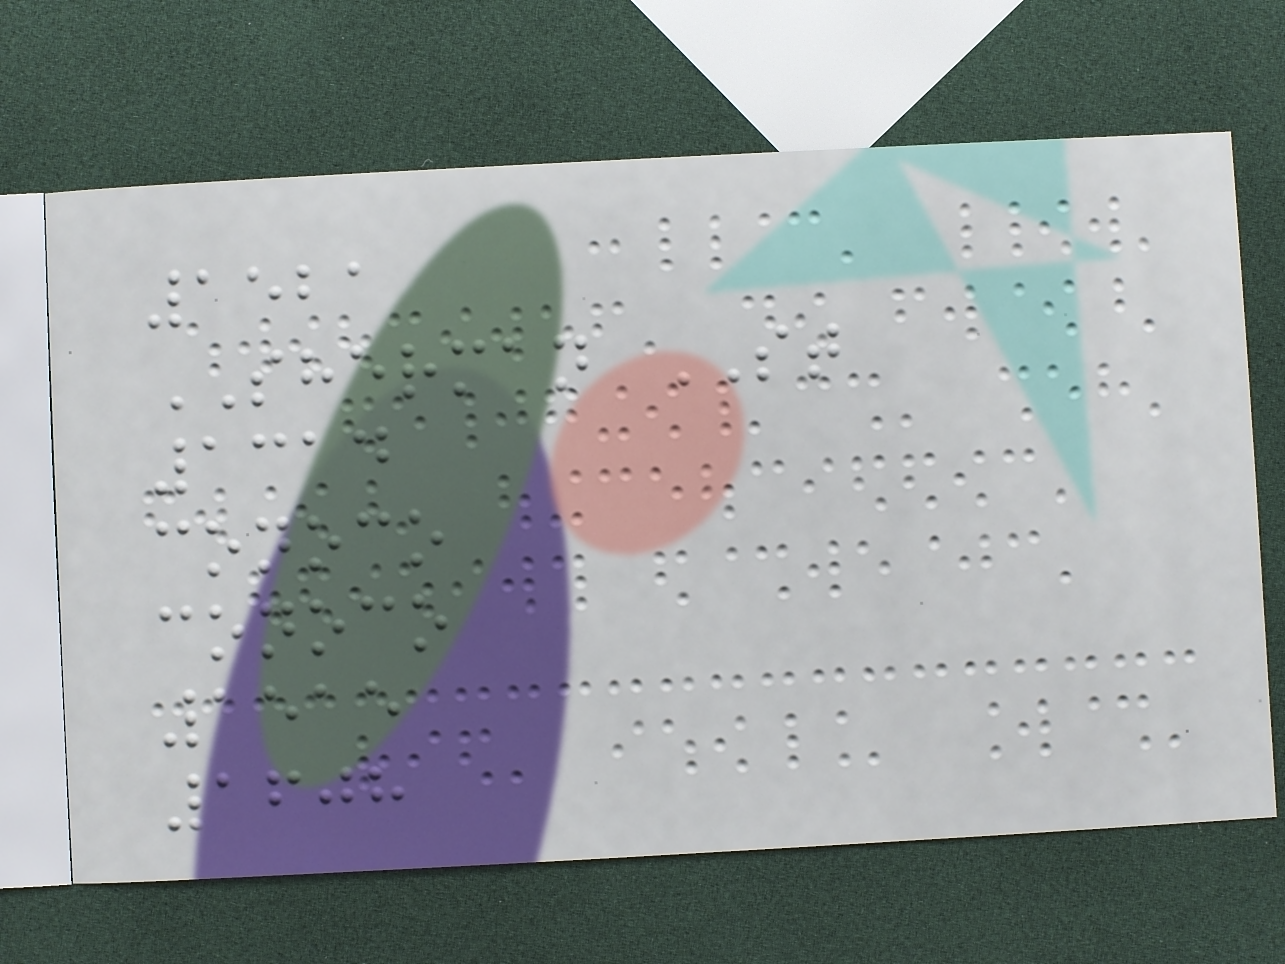1521
SHERMAN ST
1314
conoco
conoco
1515
1608
